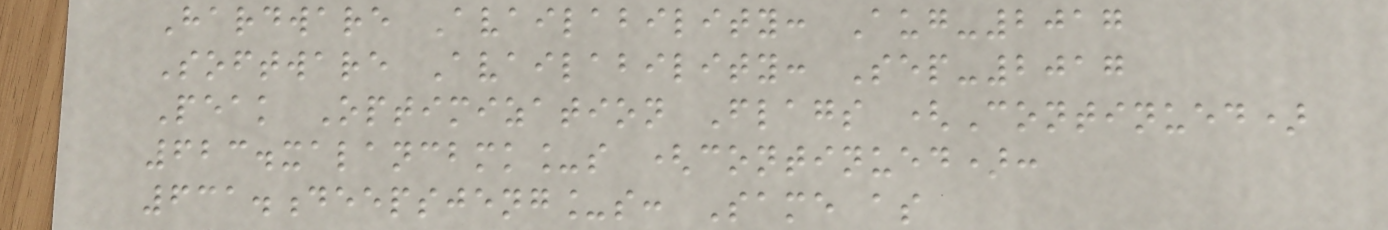Hardware Availability: Aug-2017
Software Availability: Sep-2017
Peak Optimization Flags (Continued)
623.xalancbmk_s (continued):
631.deepsjeng_s: Same as
